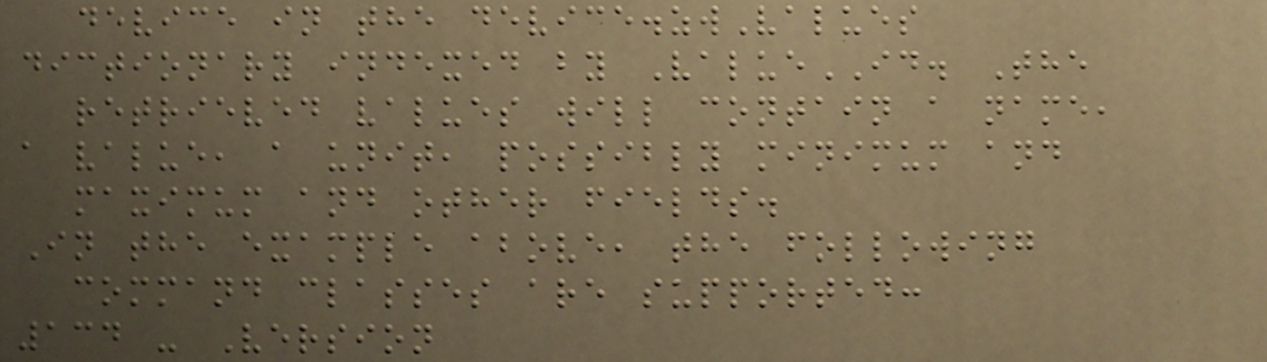device in the device.zwValues
dictionary indexed by ValueID. The
retrieved values will contain a name,
a value, a unit, possibly minimum and
maximum and other fields.
In the example above, the following
command classes are supported:
134 - Version
